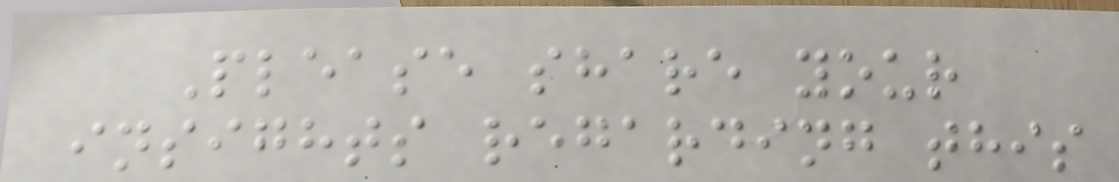Please share your
insights regarding this
